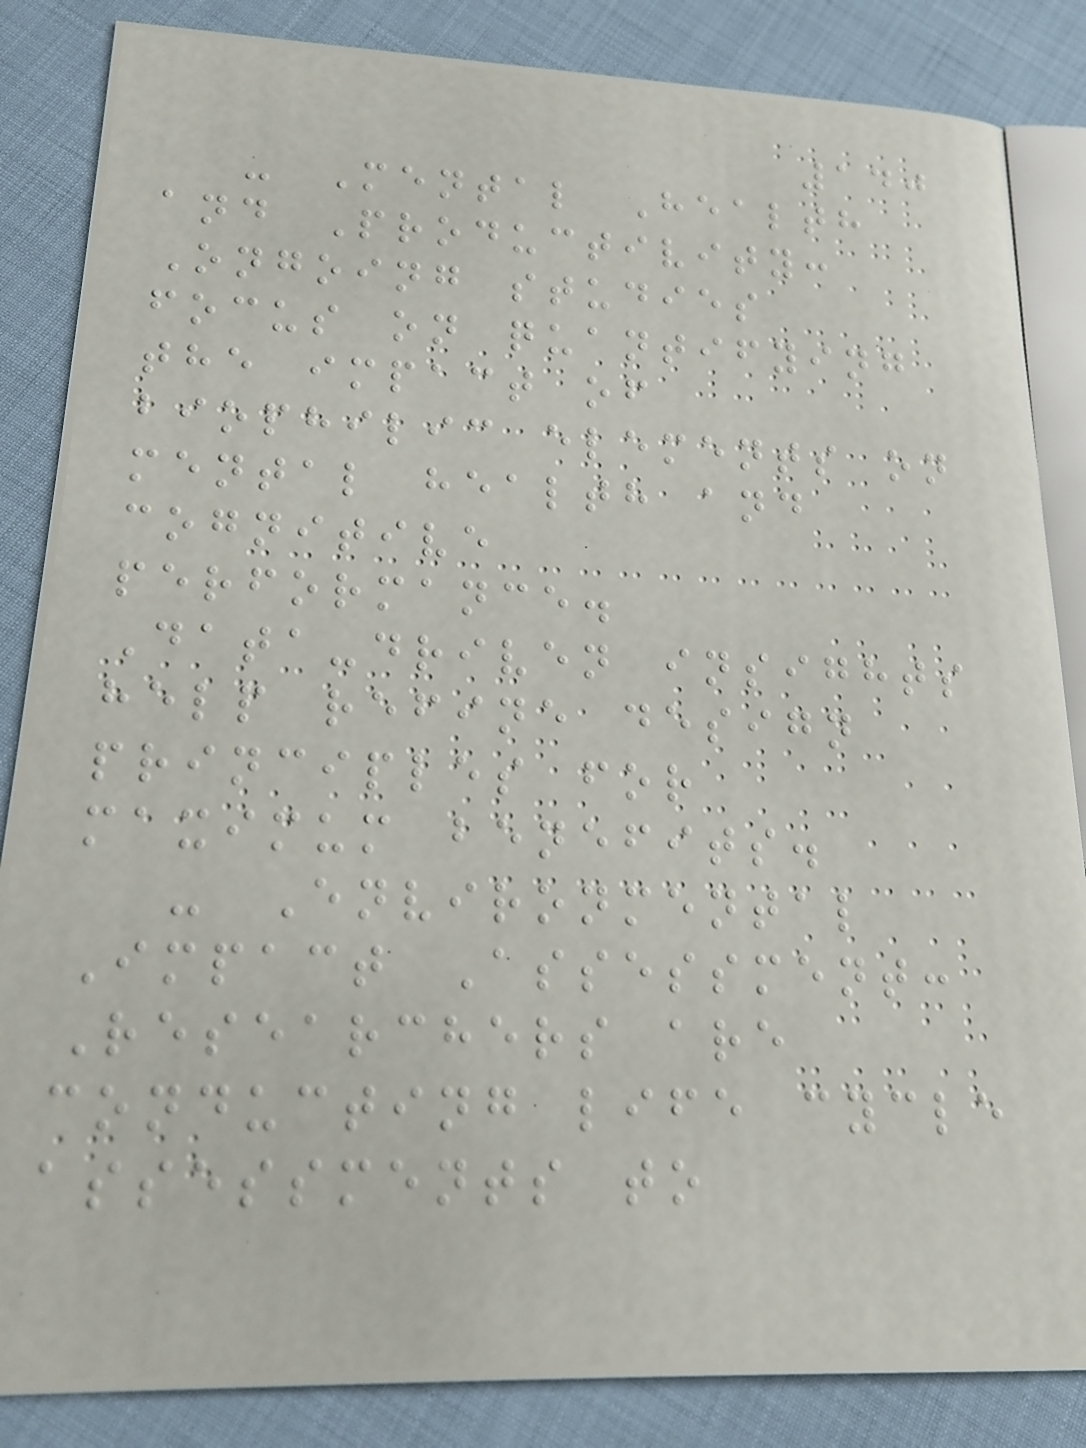140
- Mental Health
and Productivity:
Ongoing studies
focus on quantifying
the impact of
biophilic elements on
mental health and
cognitive
performance.
Data-driven insights
help refine design
principles for
maximum benefits.
- Environmental
Impact Assessment:
Researchers are
conducting life cycle
assessments to
